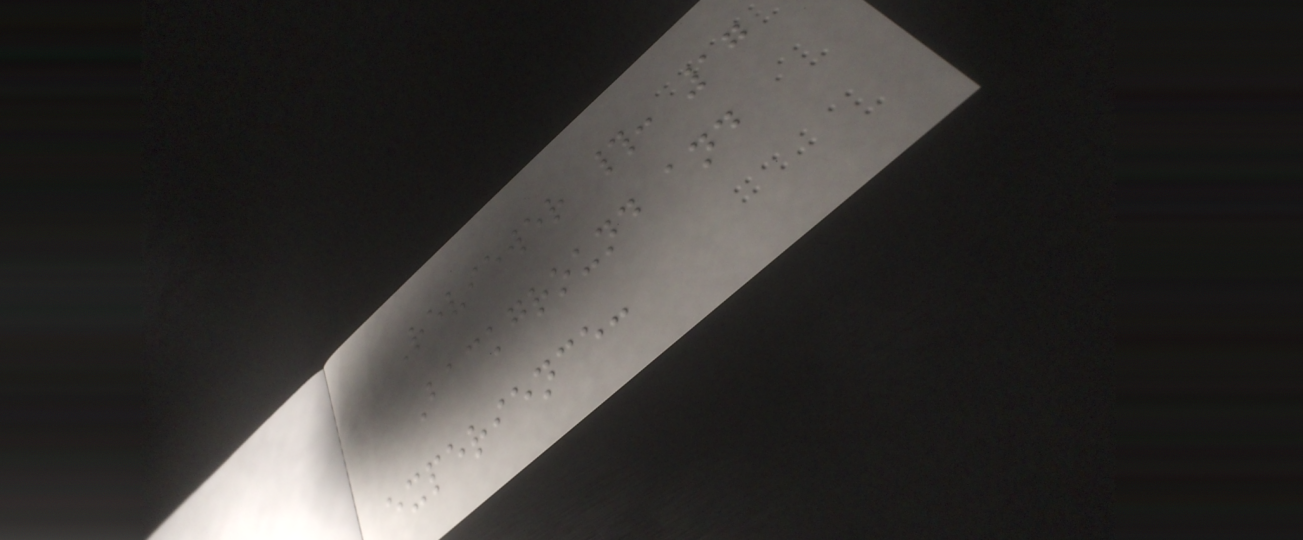Reviewer #: 17
Background and
experience:
